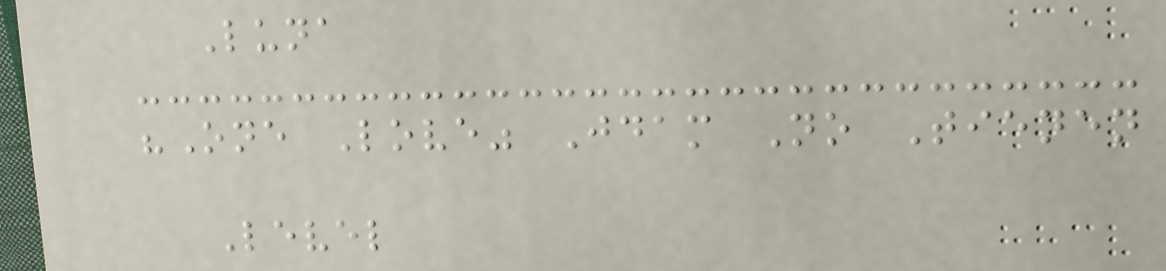Luna
"One Love" Jdam No Tienen
Level
